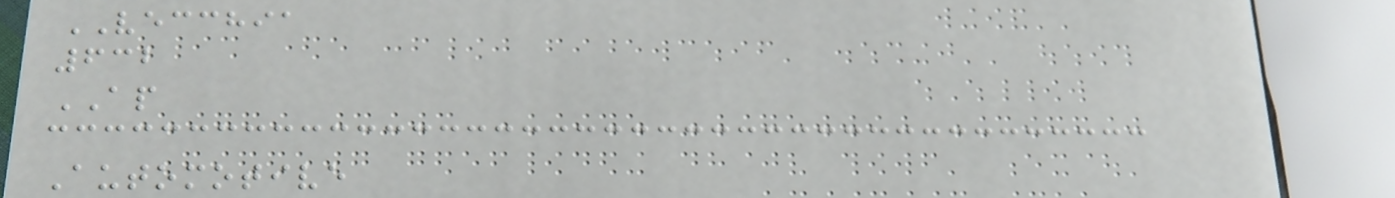VECCHIA
632
AP
Automotive
